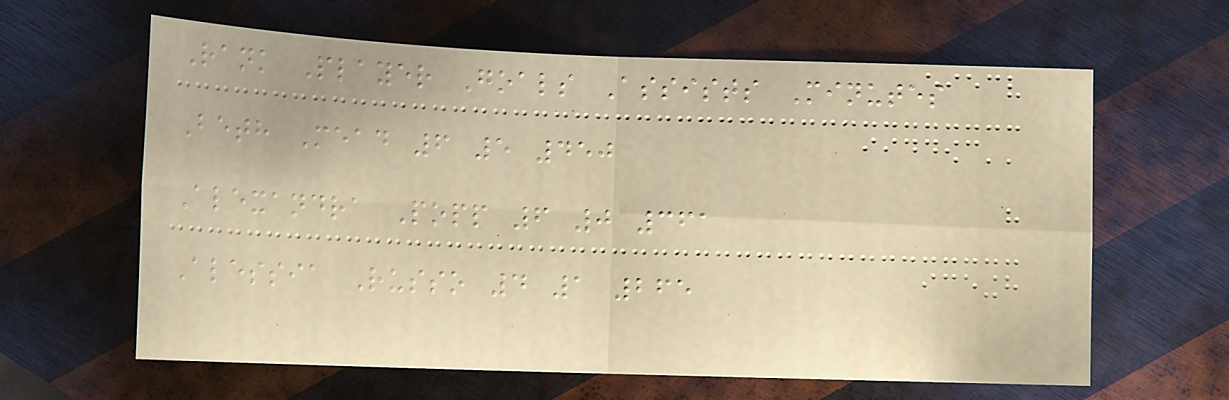Rank Player Goals Assists Minutes
Beth Mead 6 5 450
Alexandra Popp 6 0 361
Alessia Russo 4 1 265
